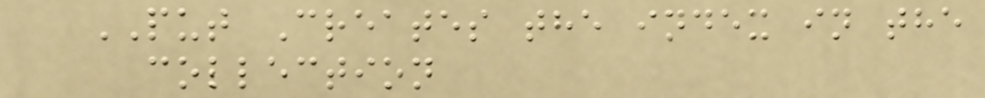PUT Creates the index in the
collection
